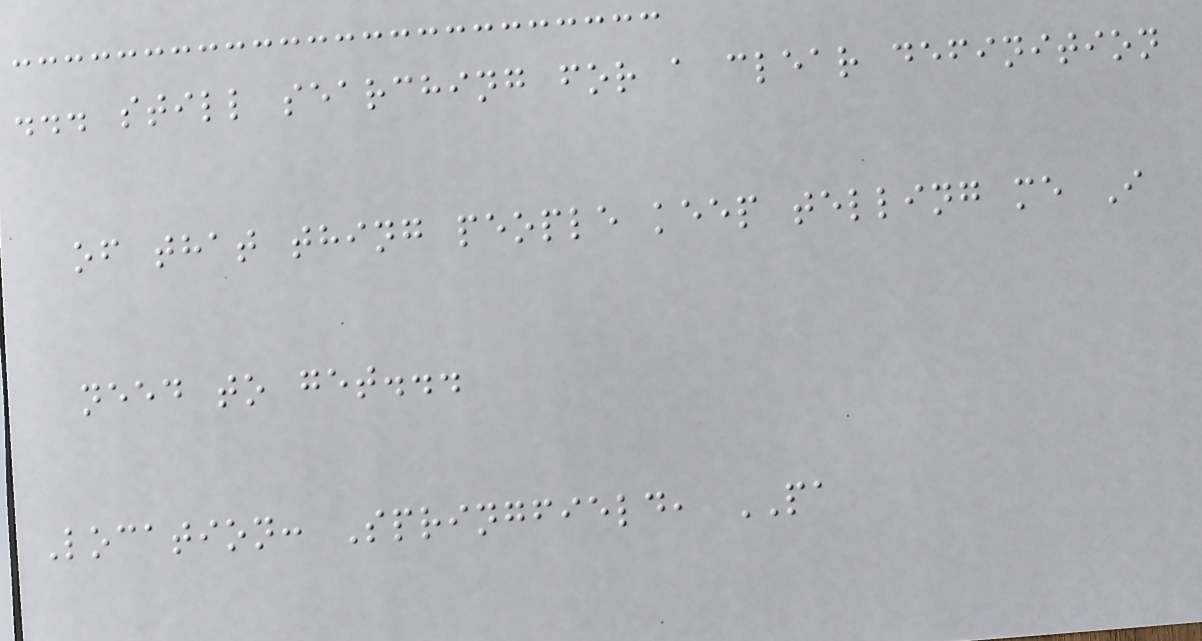... still searching for a clear definition
of that thing people keep telling me I
need to get...
Location: Springfield, PA
